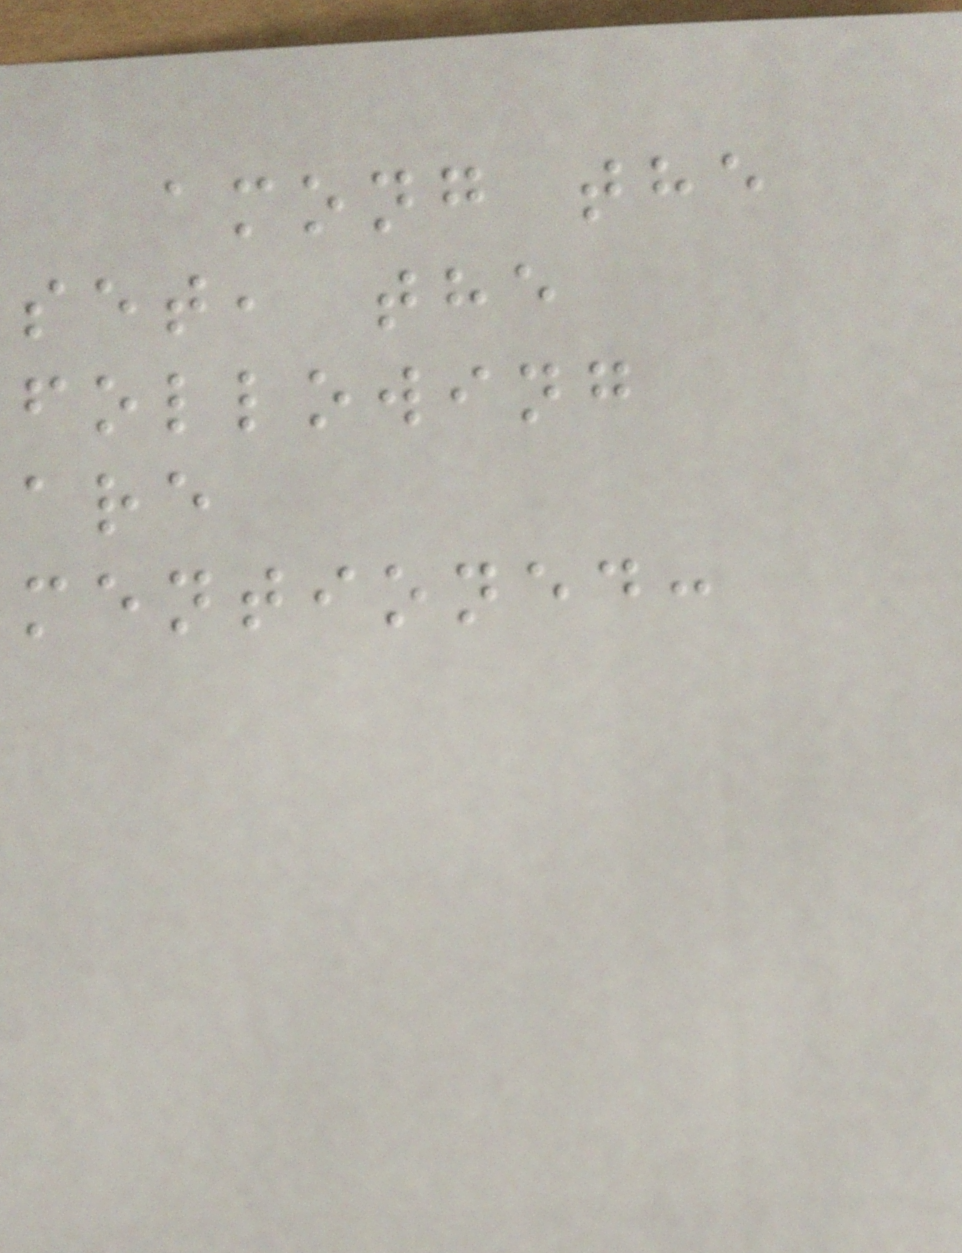among the
set, the
following
are
mentioned:
